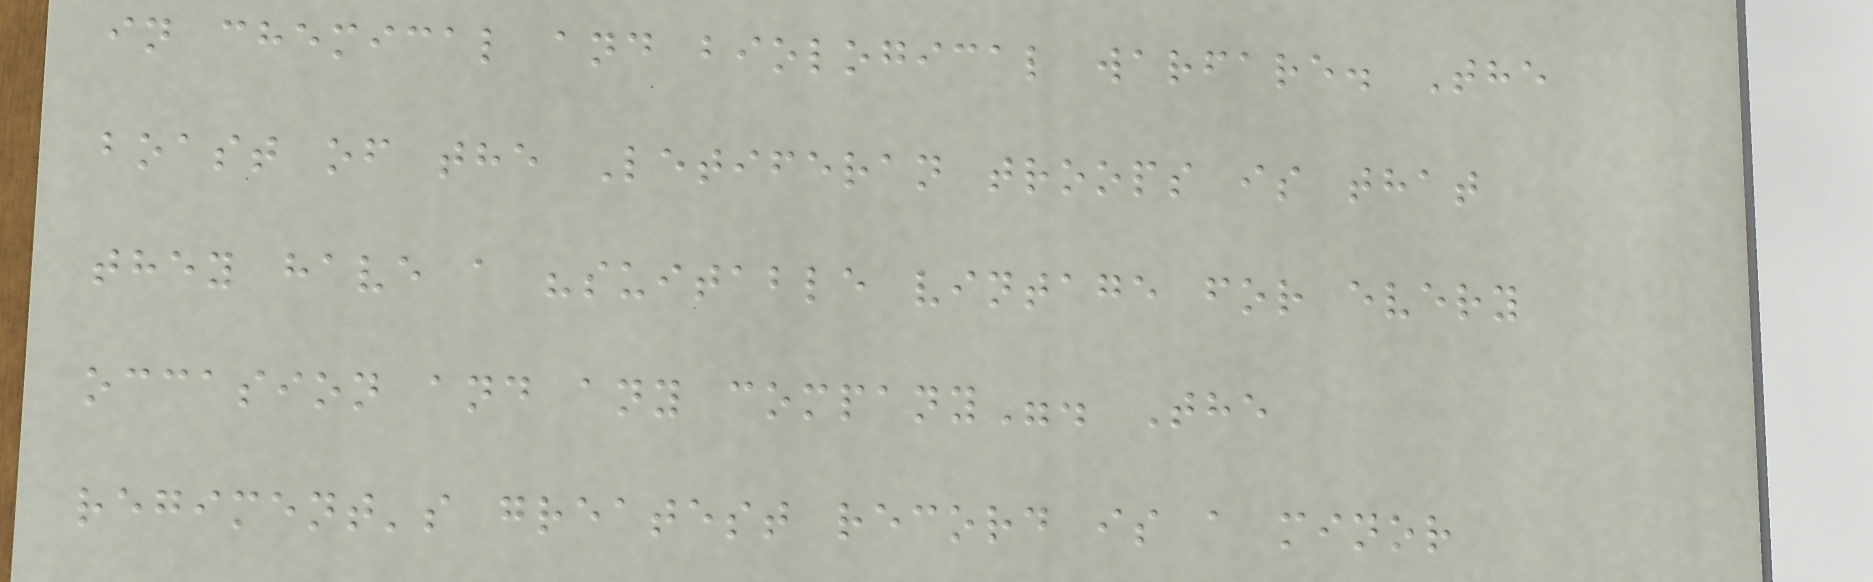in chemical and biological warfare. The
boast of the Letiferan troops is that
they have a "suitable vintage for every
occasion and any company". The
regiment's greatest record is a minor
